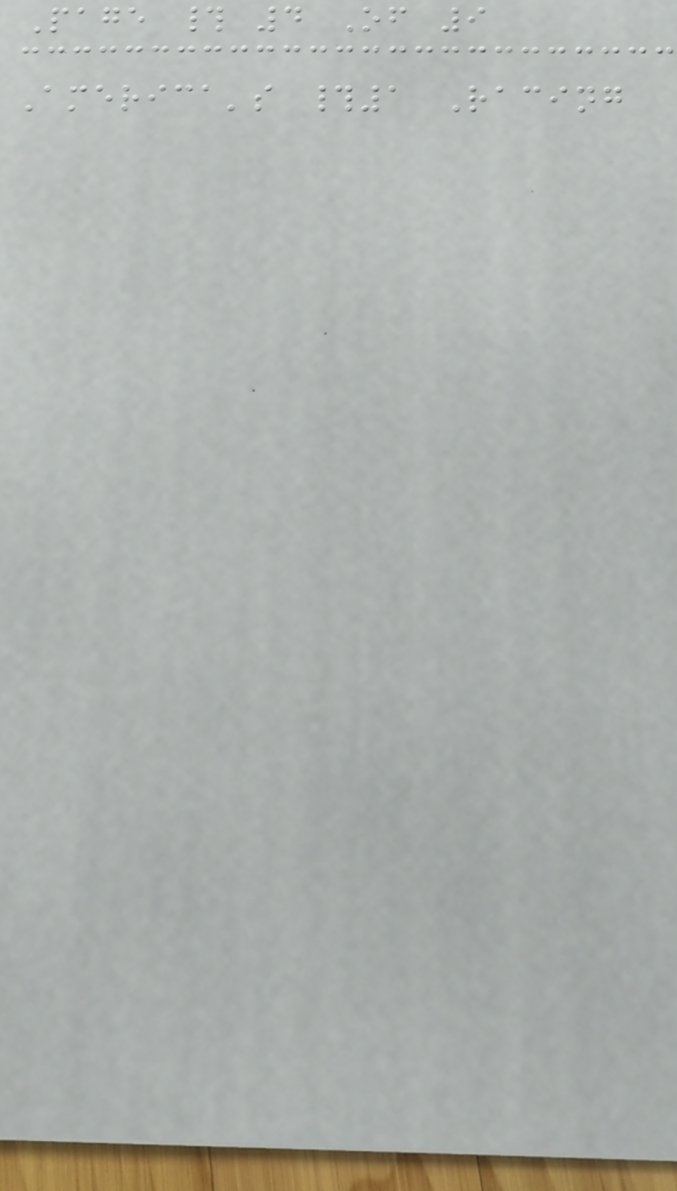Page # 4 Of 9
America's #1 Racing
